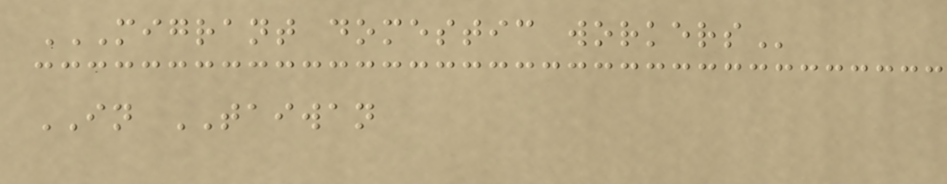MIGRANT DOMESTIC WORKERS
IN TAIWAN
